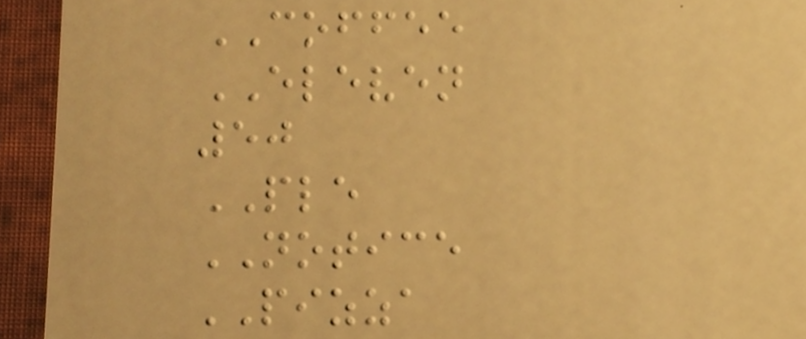COFFEE
ELEVEN
50
PLE
NOTICE
PIZZA
